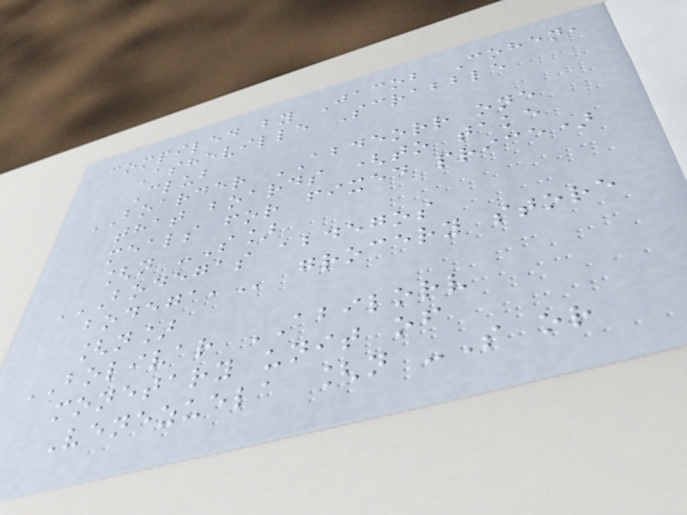compiled by Jacob Cohen,
Asheville Scrabble
Club
BOARDER ABDEORR one
that boards (to take
meals for fixed price)
[n -S]
BODEGAS ABDEGOS
BODEGA, grocery store
[n]
BOLIVAR ABILORV
monetary unit of
Venezuela [n -S or
